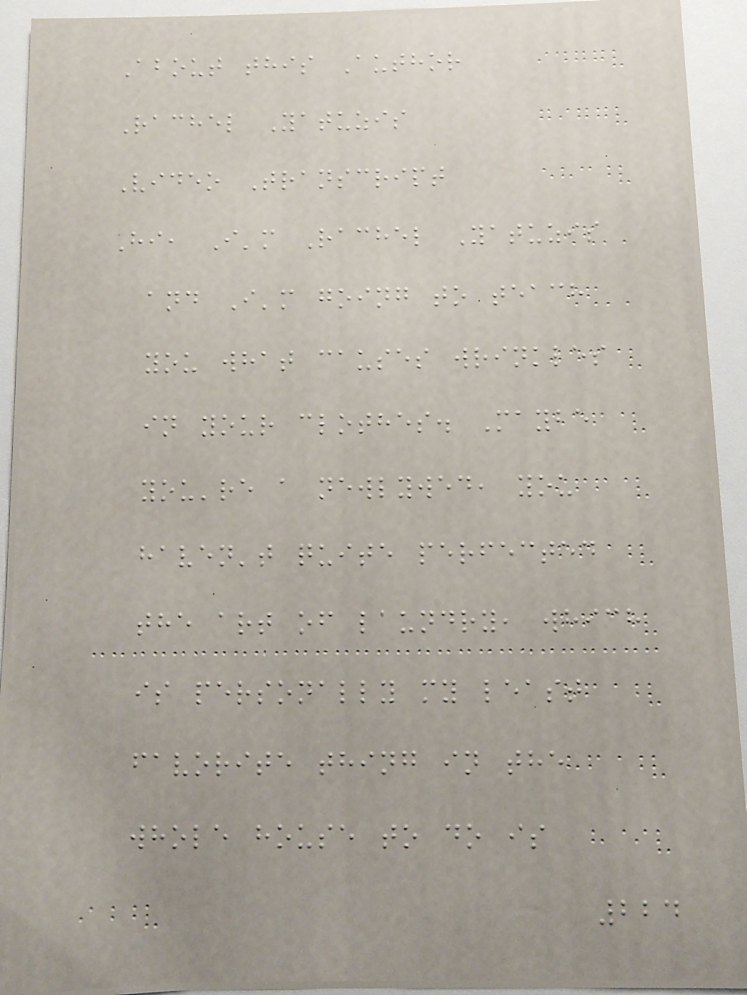About this Author
Rachel Yatuzis
Video Transcript
Hi, I'm Rachel Yatuzis
and I'm going to teach
you what causes wrinkles
in your clothes. Maybe
you're a newlywed, you
haven't quite perfected
the art of laundry, which
is personally my least
favorite thing in the
whole house to do is
224
